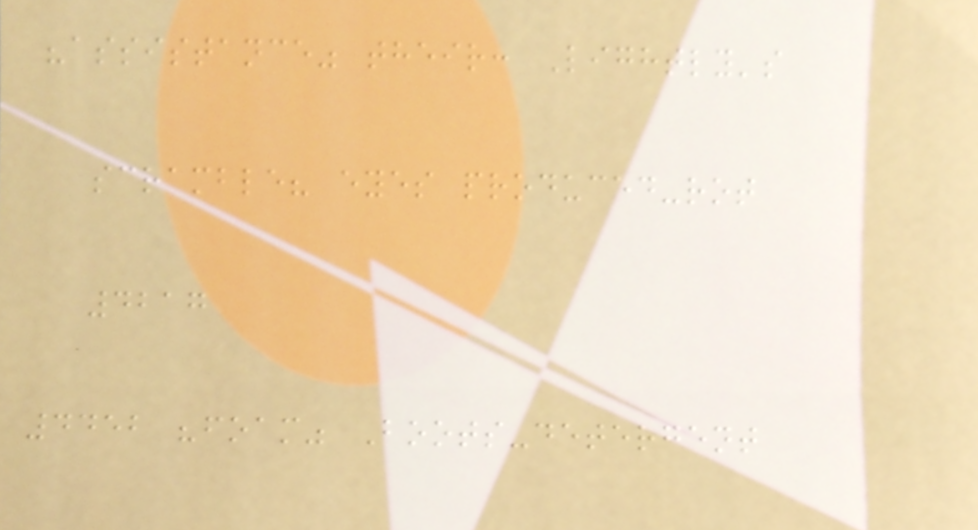"assistance" their: Lightly's
scramble? eyes produced-rot
4217
4452 "foam" Boots-detergent
